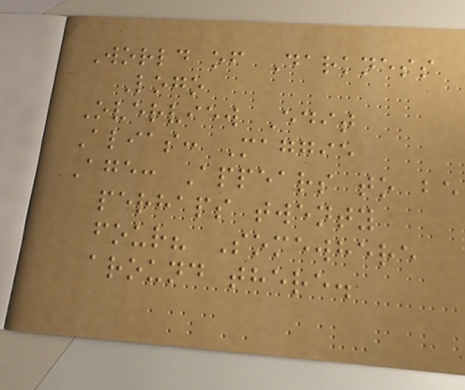World of Darkness
Logo
Overview Edit
Alias: Maggie
Age: Appears to be
perhaps twenty
four? Somewhere
around there.
